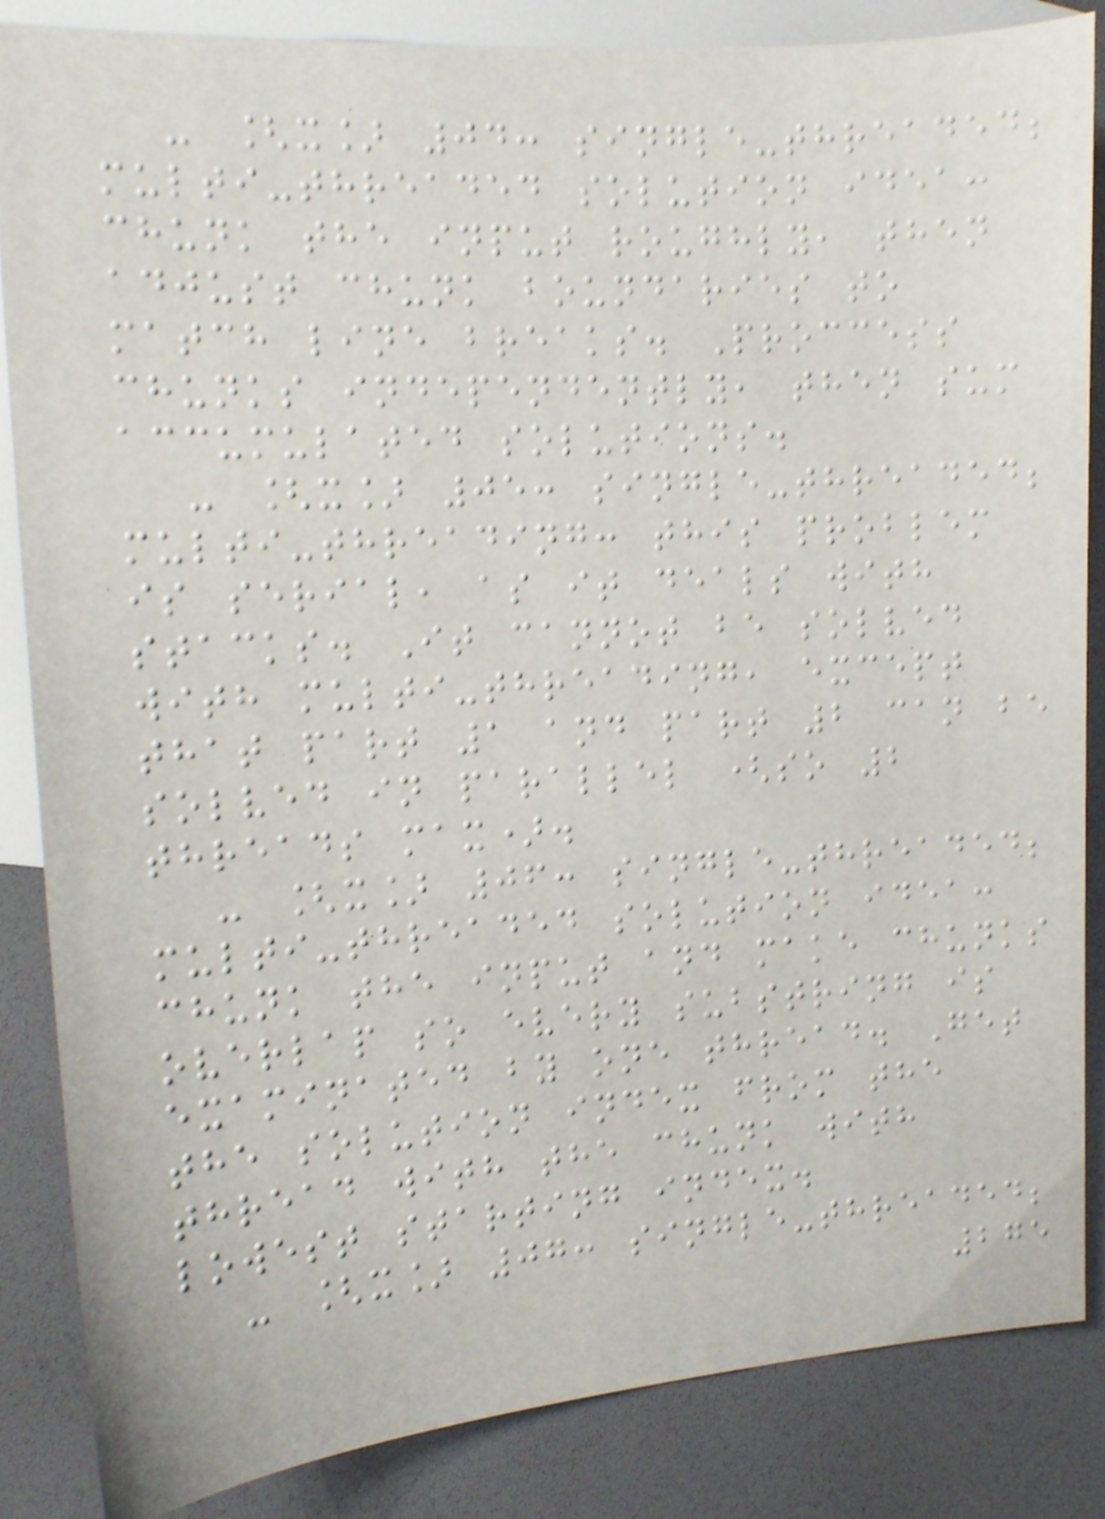- [x] 04: single-threaded;
multi-threaded solution idea:
chunk the input roughly, then
adjust chunk boundaries to
match line breaks. Proccess
chunks independently, then sum
accumulated solutions.
- [x] 05: single-threaded;
multi-threading: this problem
is serial, as it deals with
stacks. It cannot be solved
with multi-threading, except
that part 1 and part 2 can be
solved in parallel (so 2
threads max).
- [x] 06: single-threaded;
multi-threaded solution idea:
chunk the input and make chunks
overlap so every substring is
examinated by one thread. Get
the solution index from the
thread with the chunk with
lowest starting index.
- [x] 07: single-threaded;
275
